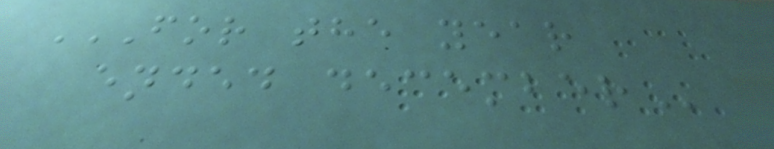FOR THE YEAR
ENDED DECEMBER
